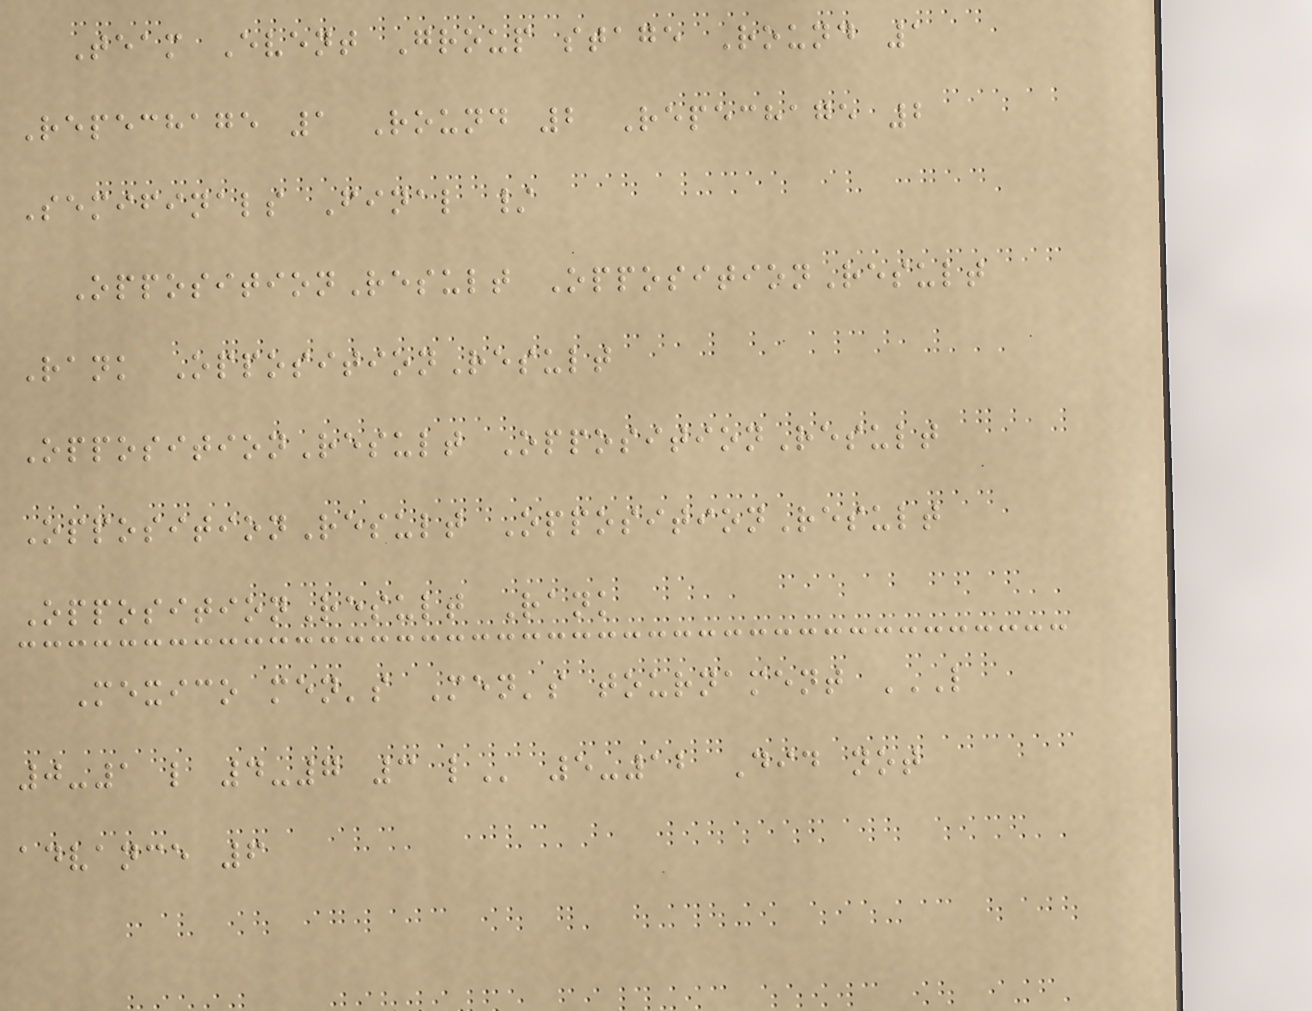Team Event Group stage Round 1
Repechage 1 Round 2 Repechage 2
Semifinals Final /
OppositionResult OppositionResult
Rank OppositionResult
OppositionResult OppositionResult
OppositionResult OppositionResult
OppositionResult Rank
Mexico men's Men's tournament L
0-1 L 4-7 3 L 5-12 Did not
advance 6
